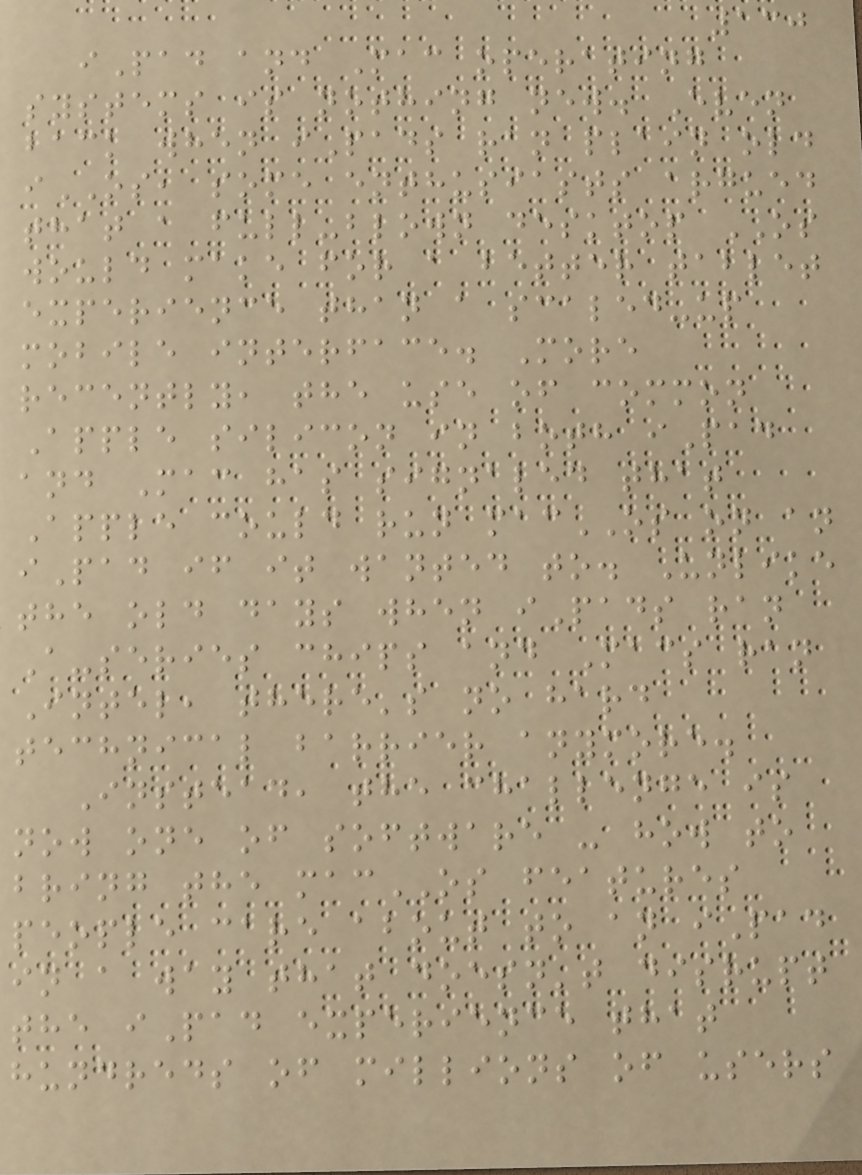130
iPad and Mac operating
systems is nothing new. Even
back when iPads ran plain old
iOS, some enthusiasts argued
that a full-blown desktop OS
would make for a better tablet
experience than a scaled-up
mobile interface. More
recently, the use of common
Apple silicon in both iPad
and Mac has signaled that
Apple could run macOS on an
iPad if it wanted to. Unlike
the old days when iPads ran
A-series chips and Macs ran
Intel, there's no hard
technical barrier anymore.
Instead, the challenge is
now one of software - how to
bring the macOS features
people care about to an iPad
in a way that doesn't disrupt
the iPad experience that
hundreds of millions of users
